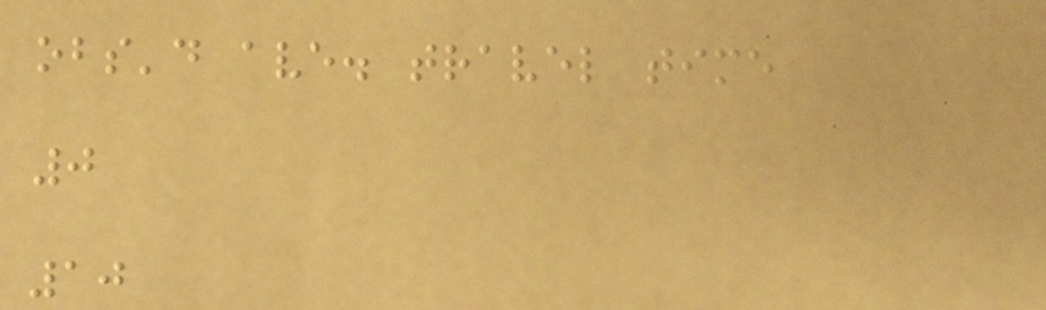obs'd ave. travel time
0
10
